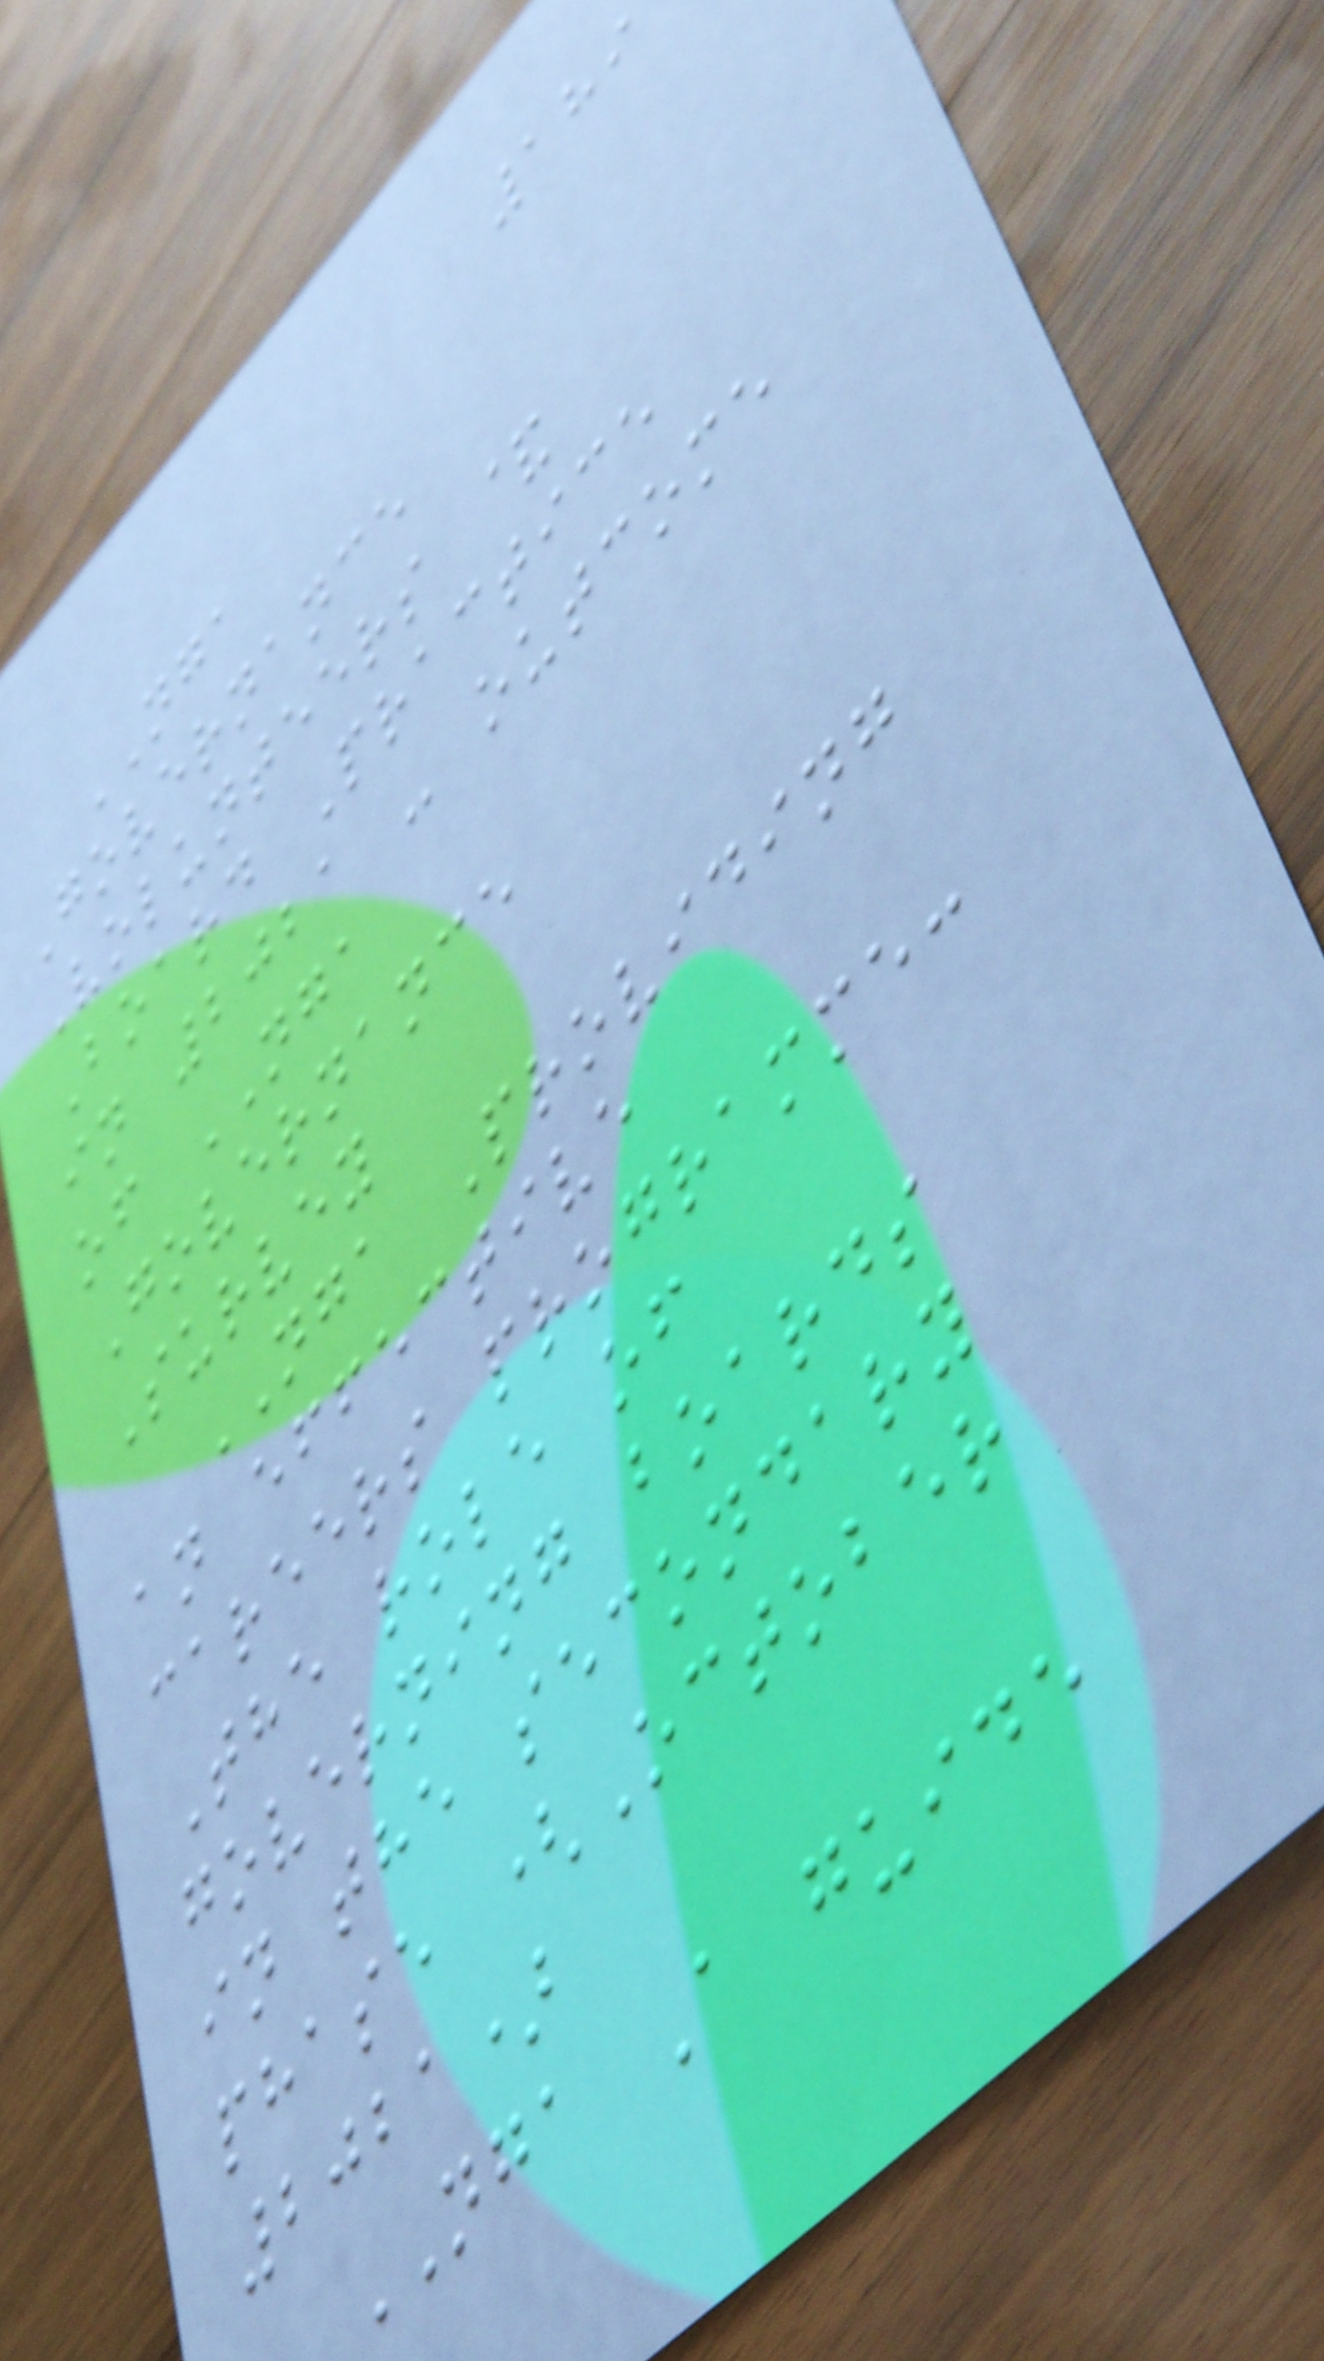189
NGA
Governance
Volunteers &
Board Practice
in 2021 - outcome
of NGA
Governance
Survey
NGA Providing
an effective
careers programme:
The role of
governing boards
in the secondary
phase (October
2021)
NGA A guide
